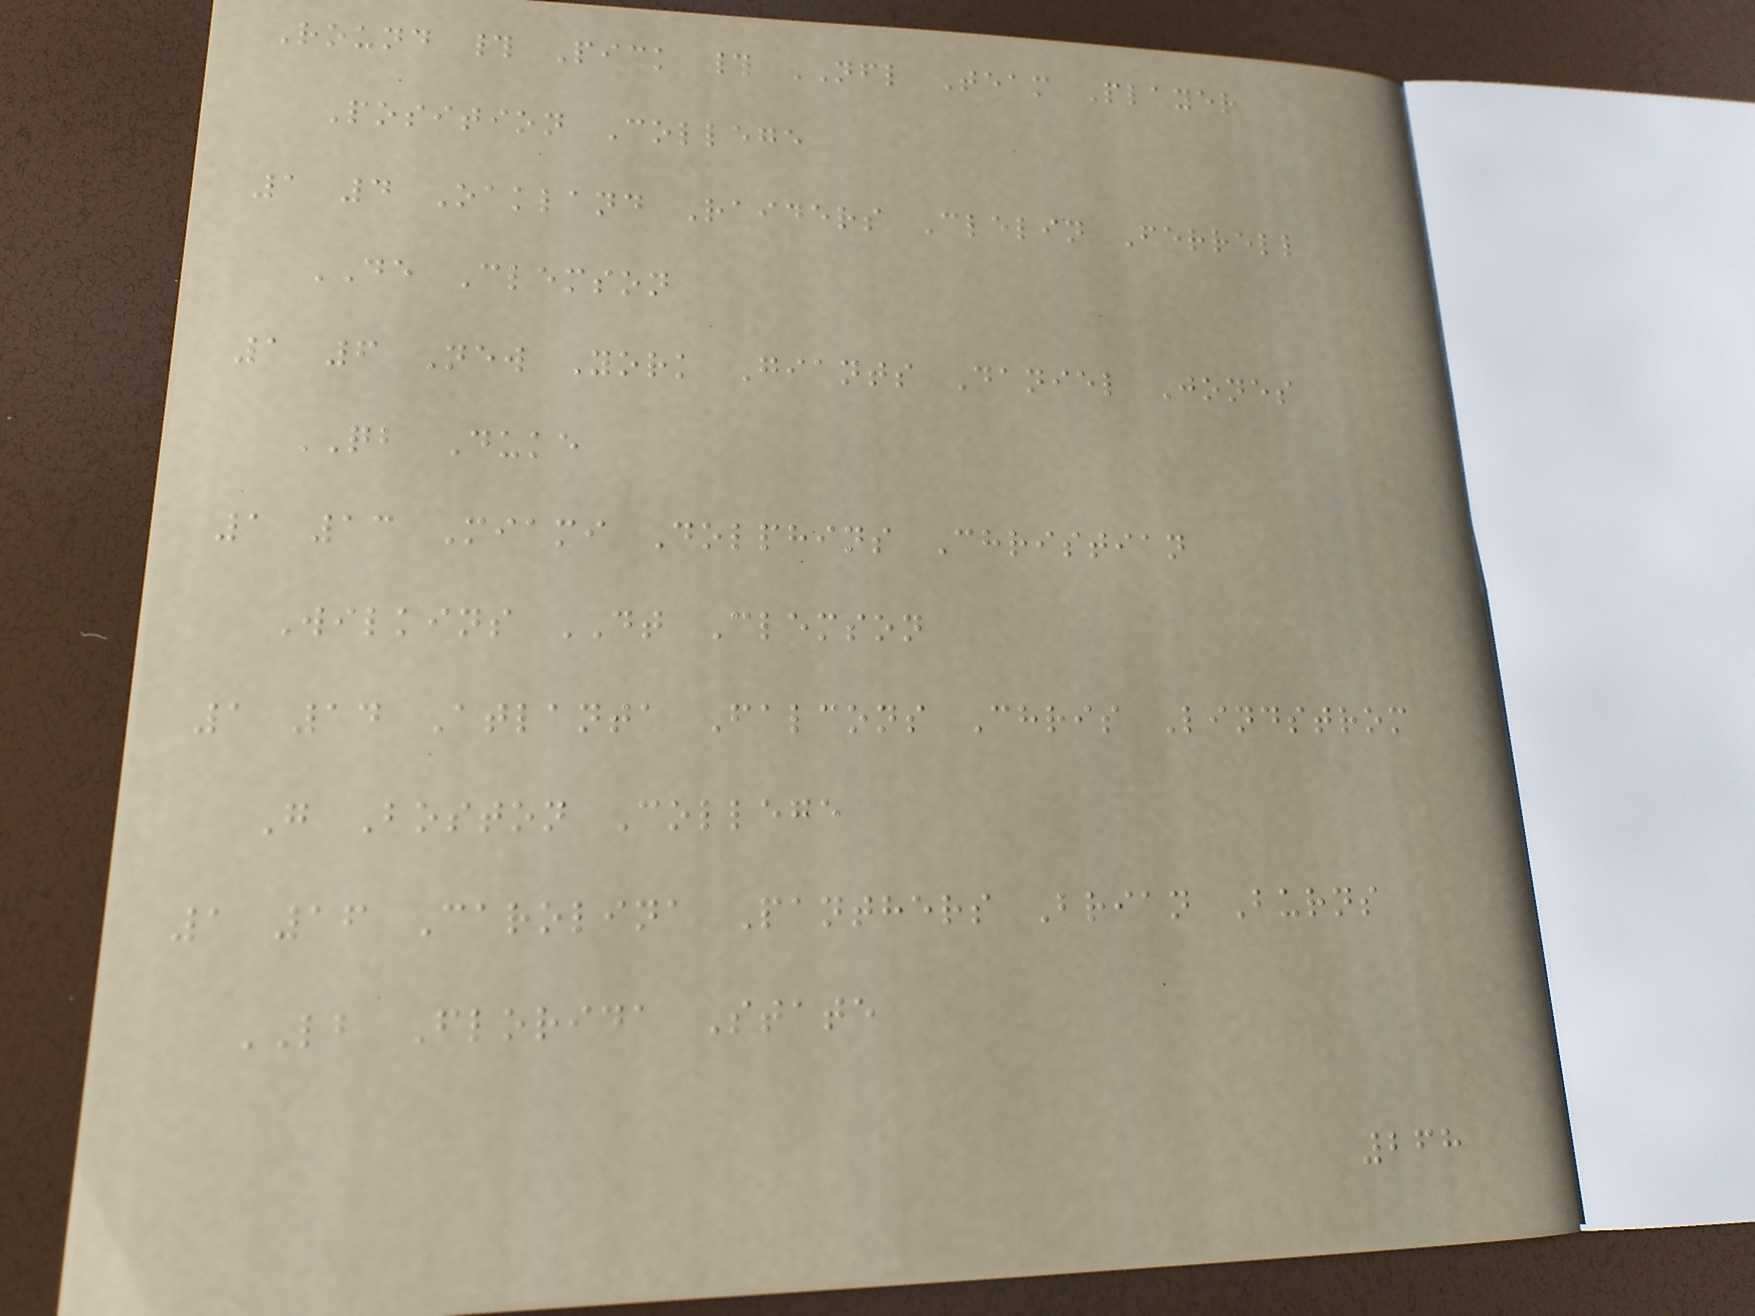Round # Pick # NFL Team Player
Position College
1 4 Oakland Raiders Clelin Ferrell
DE Clemson
1 6 New York Giants Daniel Jones
QB Duke
1 13 Miami Dolphins Christian
Wilkins DT Clemson
1 14 Atlanta Falcons Chris Lindstrom
G Boston College
1 16 Carolina Panthers Brian Burns
LB Florida State
268
